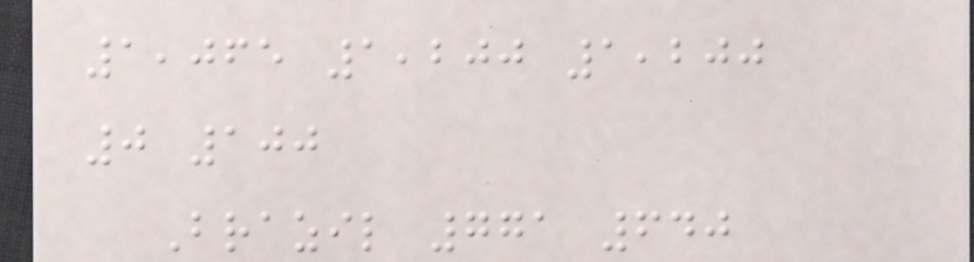1,065 1,200 1,200
0 100
Brazil 771 640
